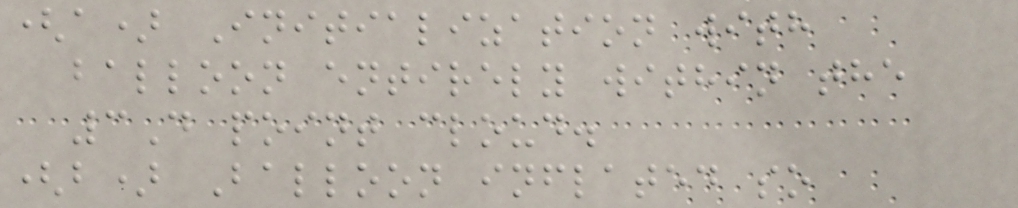(a) Initialization with
balloon entirely within the
3D point cloud.
(b) Balloon inflated so
